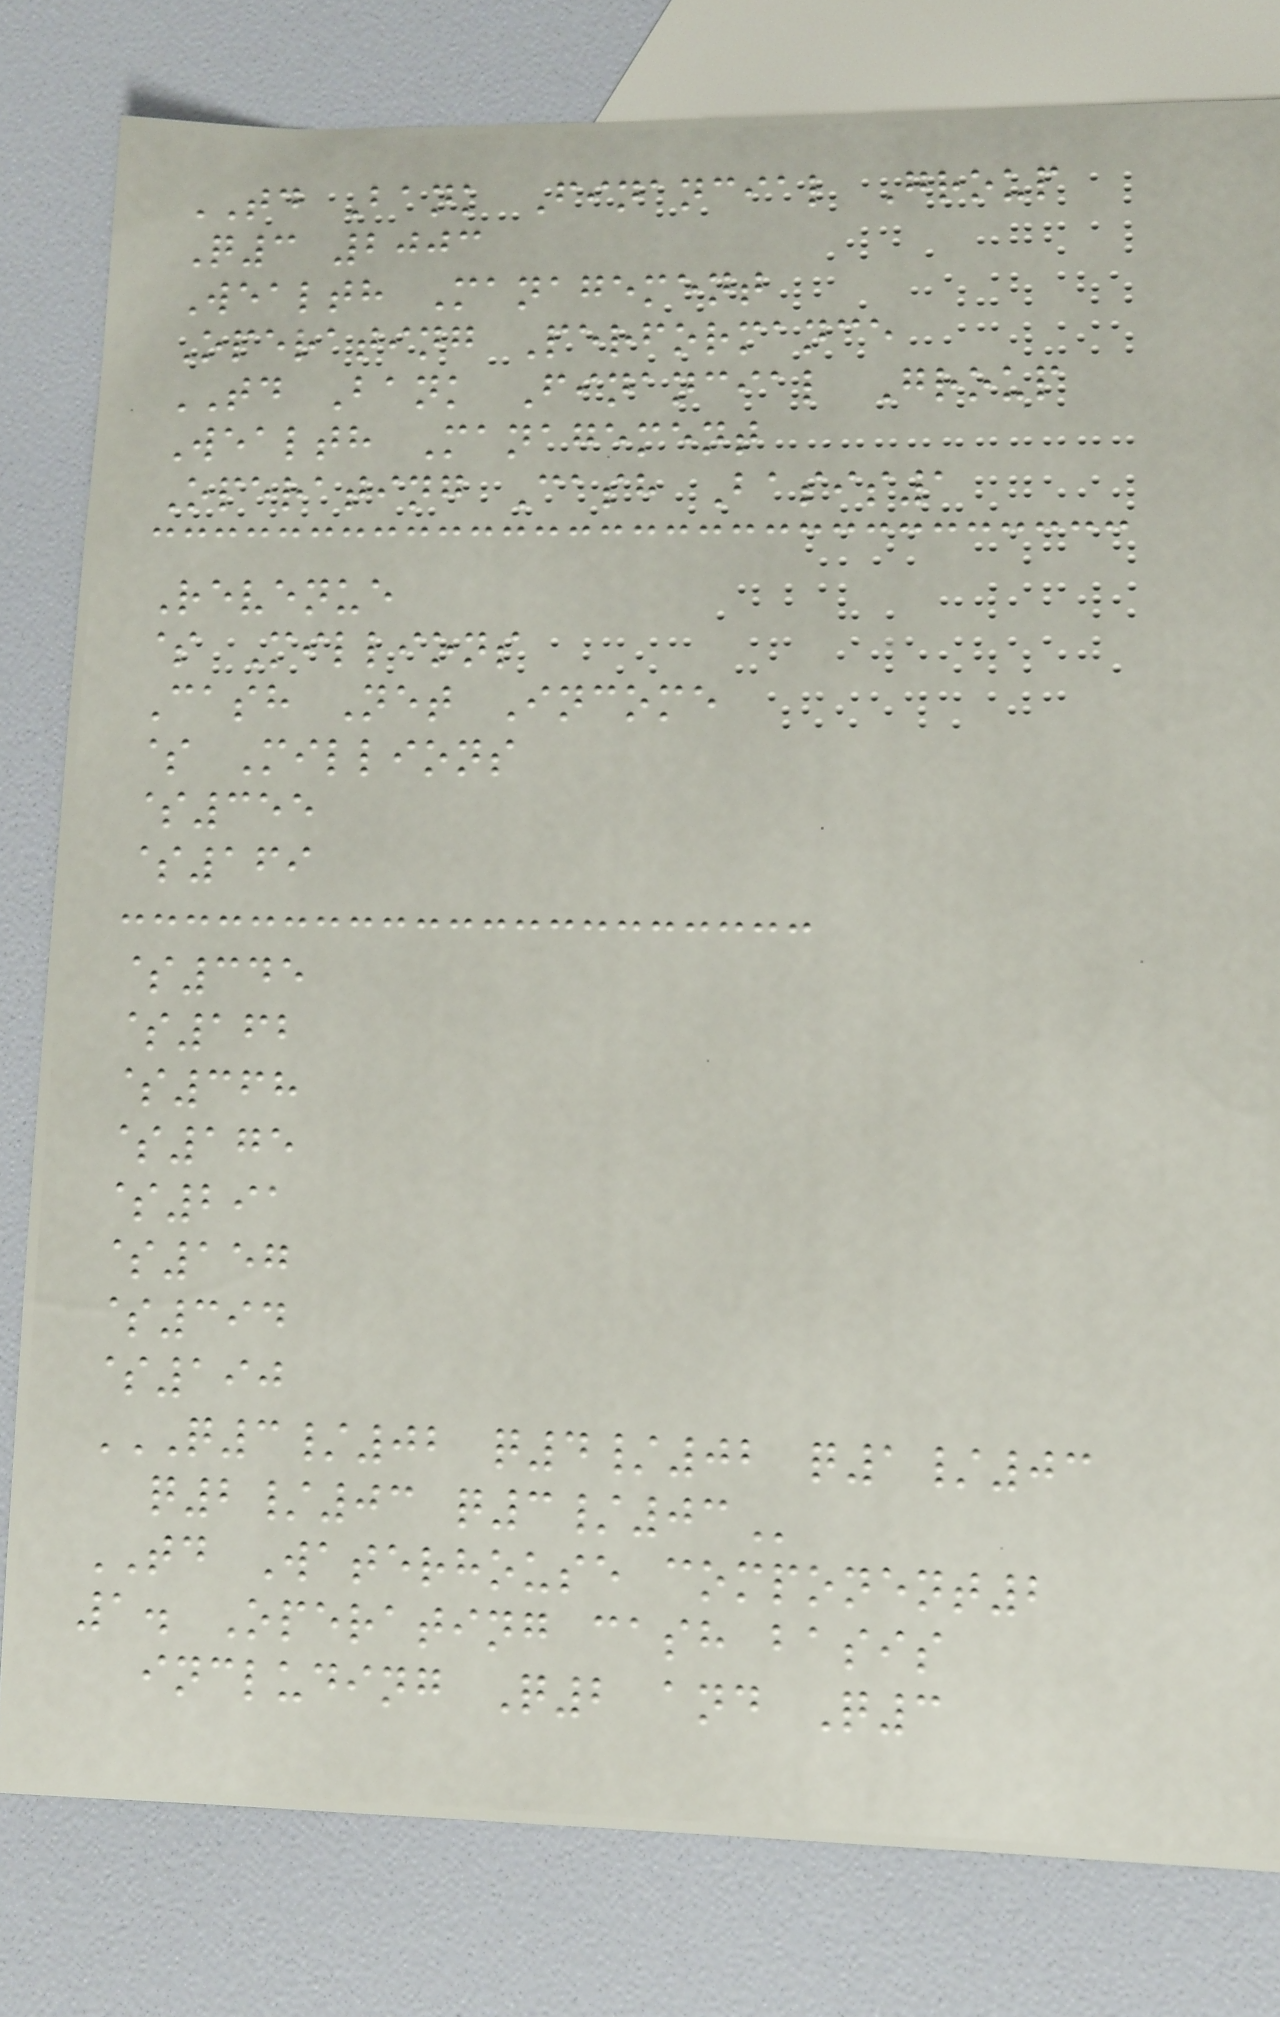TD Bank Financial Group
Q3 2003
Wealth Management
Operating Performance
TD Bank Financial Group
Wealth Management
Operating Cash Basis1
Revenue
$ Millions
Cash Net Income
$ Millions
$355
$169
$345
$162
$368
$175
$291
$157
$394
$190
Q3/02 Q4/02 Q1/03
Q2/03 Q3/03
TD Waterhouse component2
1. Operating cash basis
including Q2 and Q3
